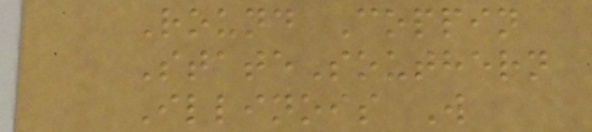Round Coppin
StateSouthern
Illinois W
